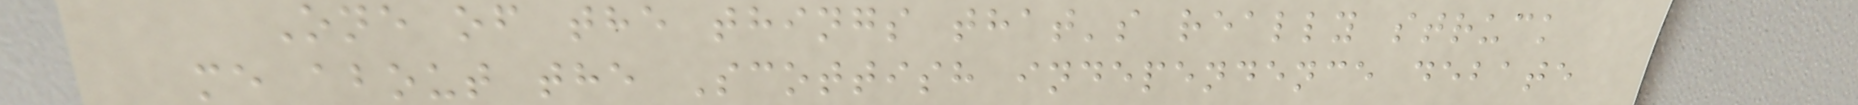One of the things that's really struck
me about the Scottish independence debate
